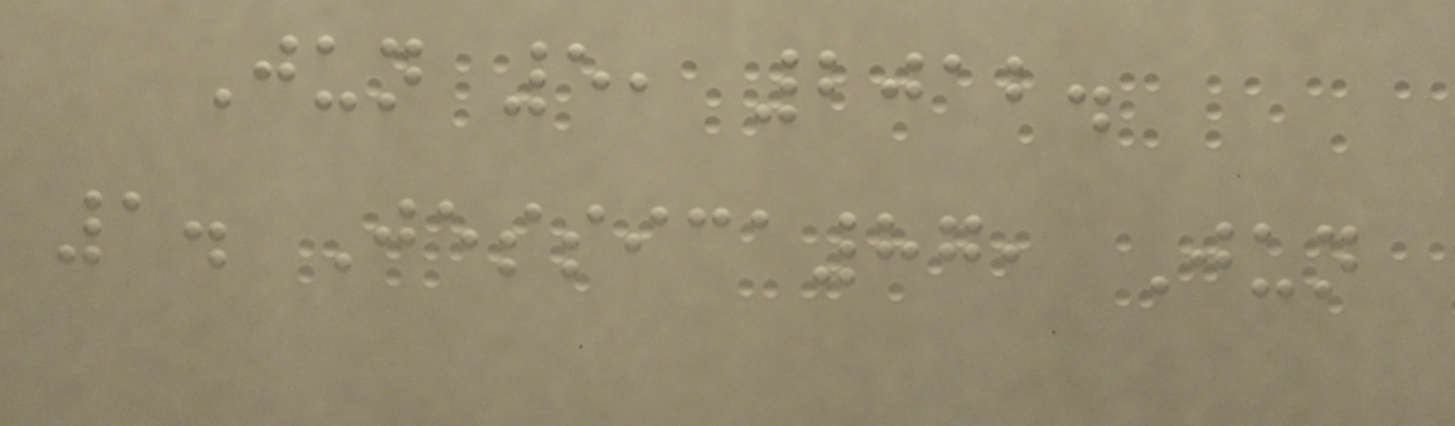Jun 5, 2012.
1. Jessica87, Jun
